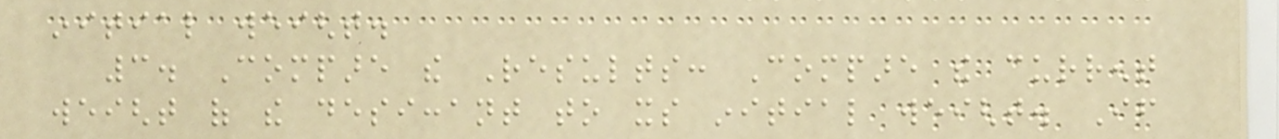initial weight.
3. Compare the Results: Compare the current
weight of the desiccant to its initial weight. If
